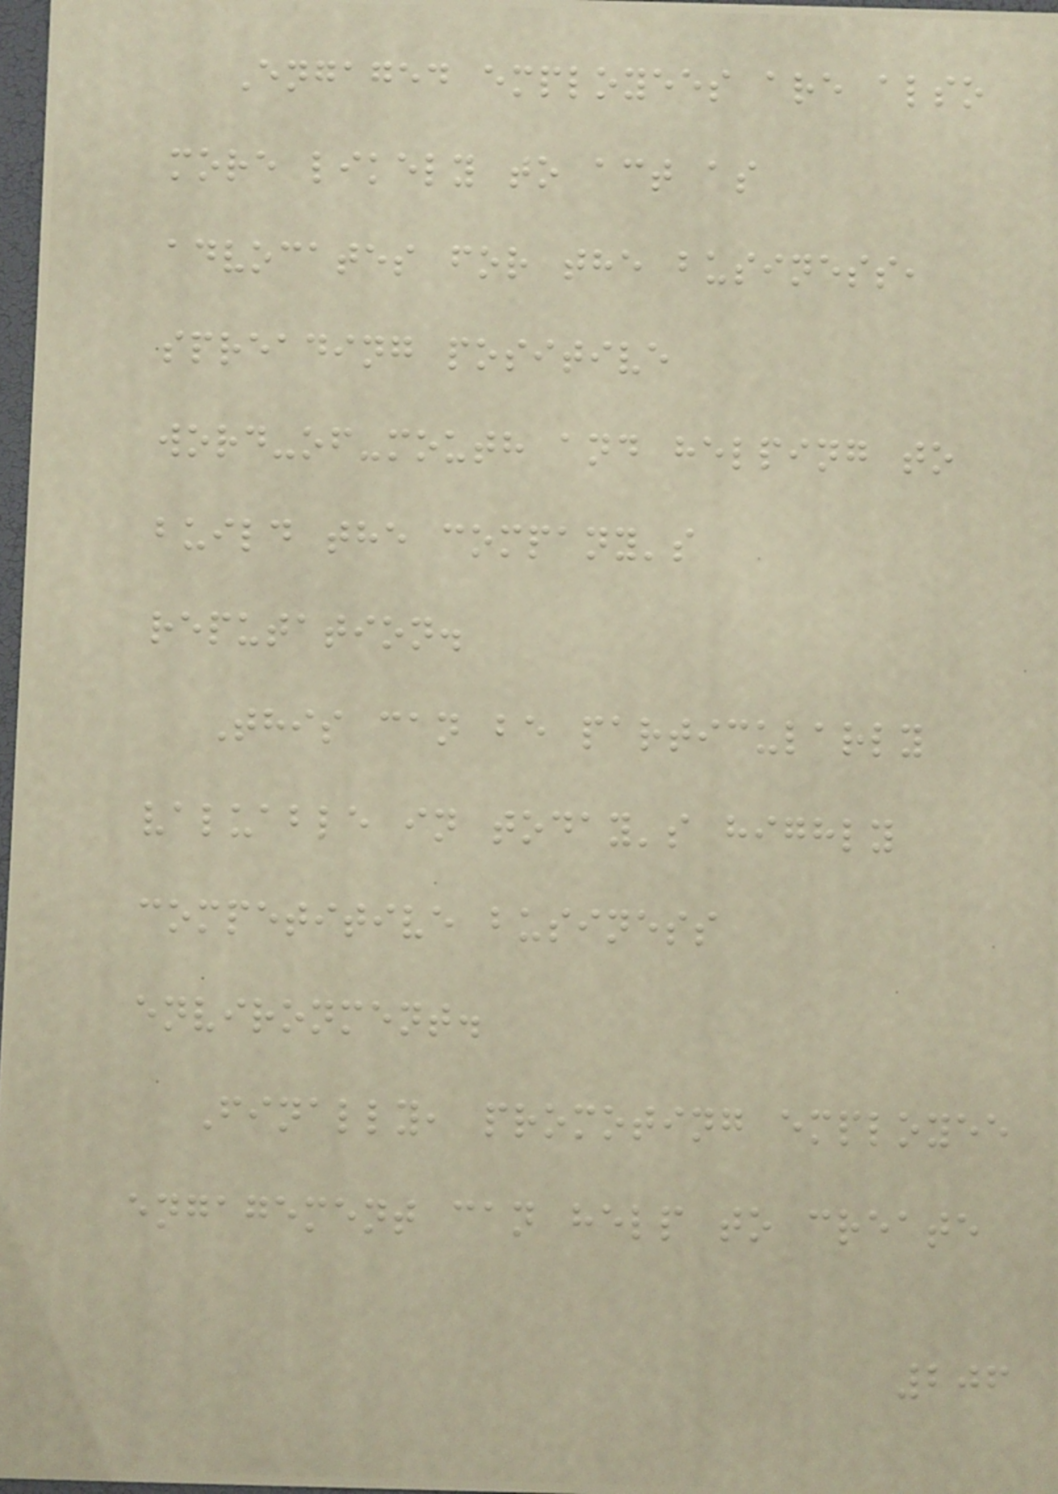Engaged employees are also
more likely to act as
advocates for the business,
spreading positive
word-of-mouth and helping to
build the company's
reputation.
This can be particularly
valuable in today's highly
competitive business
environment.
Finally, promoting employee
engagement can help to create
206
